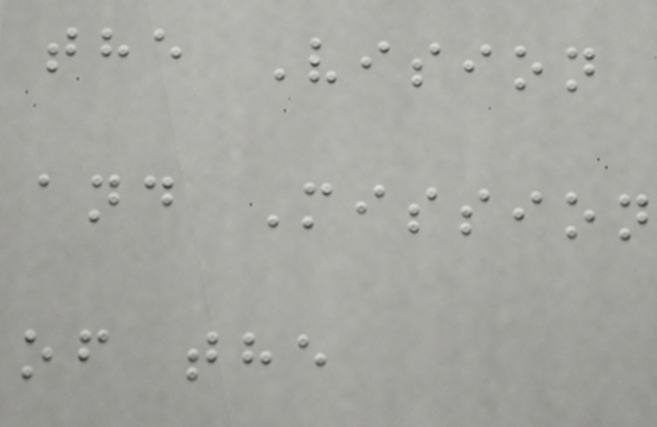the Vision
and Mission
of the
